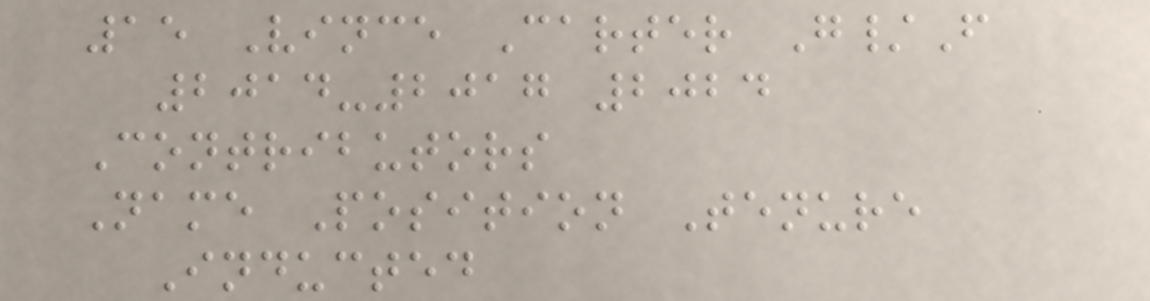15 Vince Carter G/F
2014-2017 2024
Contributors
Name Position Tenure
Inducted
